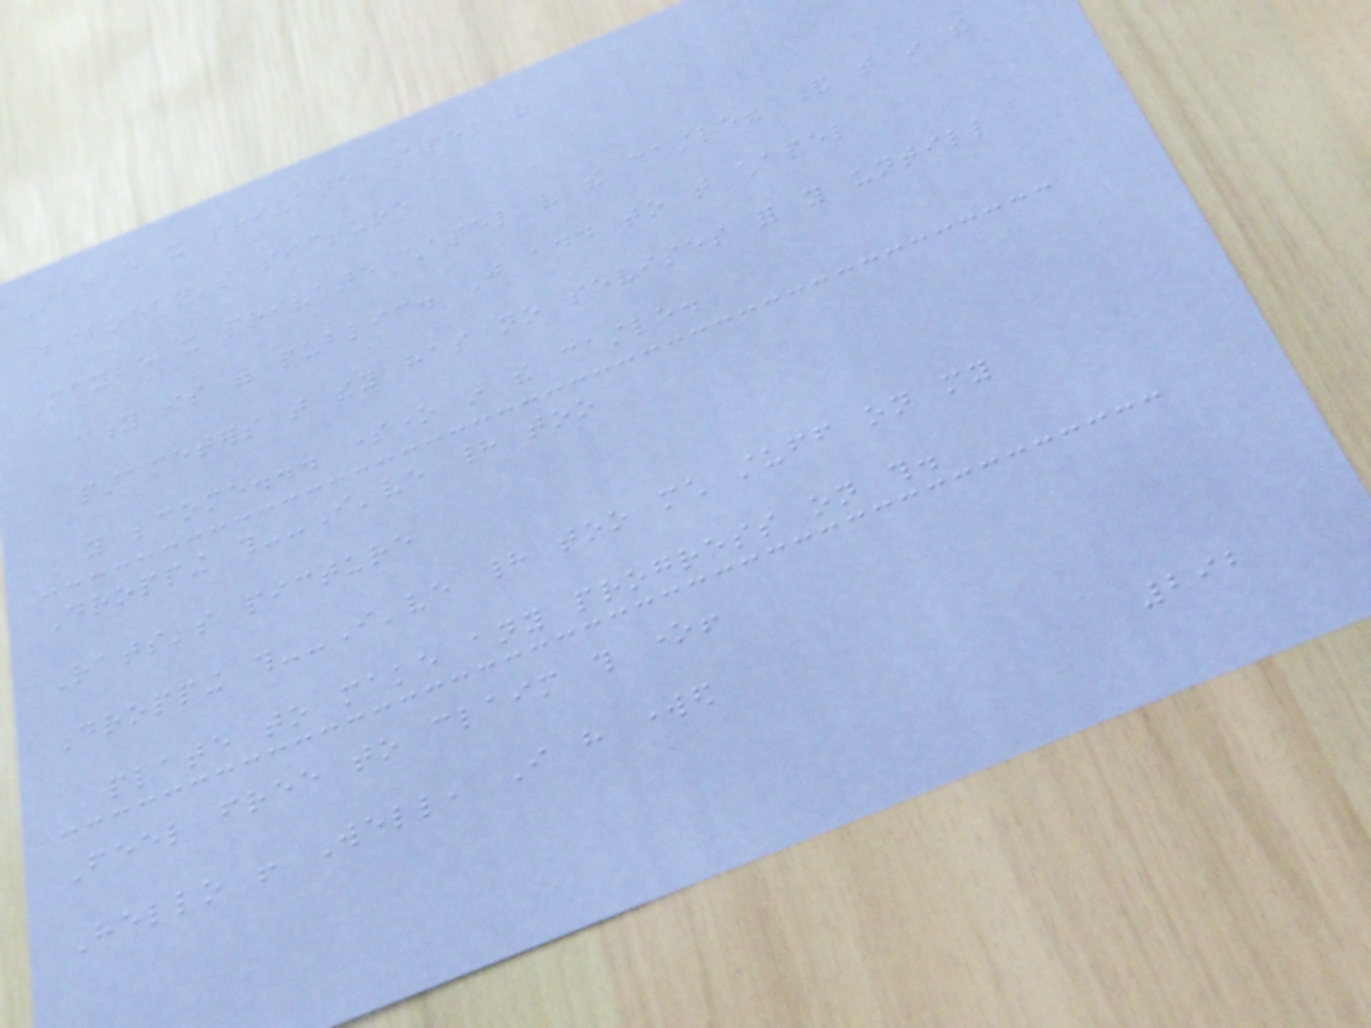Maybe it private chapel of
Biboran's picture
Maybe it private chapel of the castle? And that in the
city is for public. Just add to that chapel
parameters that they has no sevises for you untill
you become... someone in the castle.
Dropping this--I've had too
Rats's picture
Dropping this--I've had too much stuff on my
plate to make any progress on this.
Feel free to claim this one!
Hello ! Well, I have worked
292
